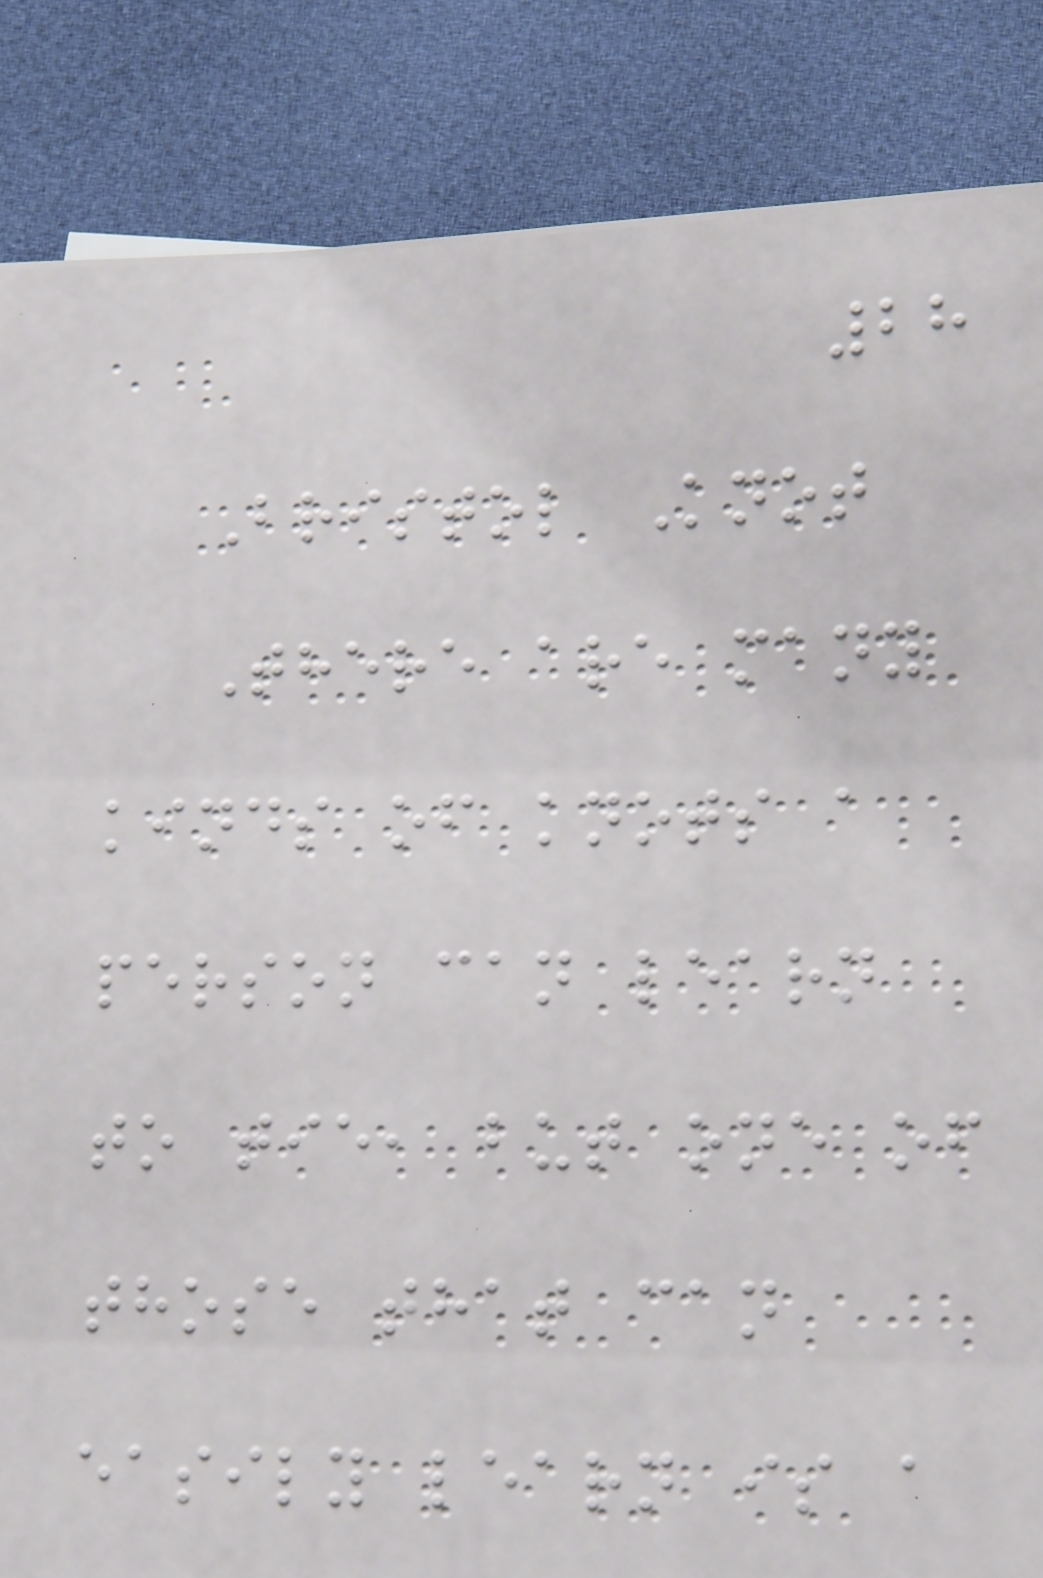28
Bristol Knot
There are many
kinds of knots a
person can learn
to tie, but one of
those that can
easily learn is a
